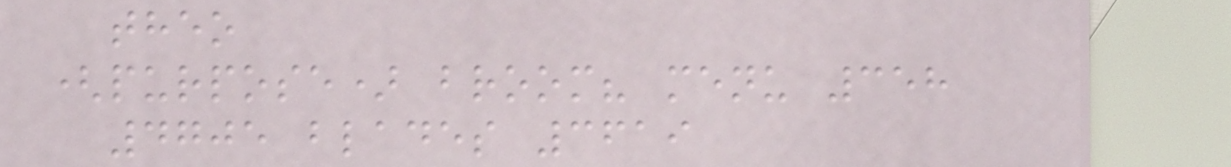theo
(purpose) broom? menu 358
4705 blades 3619
